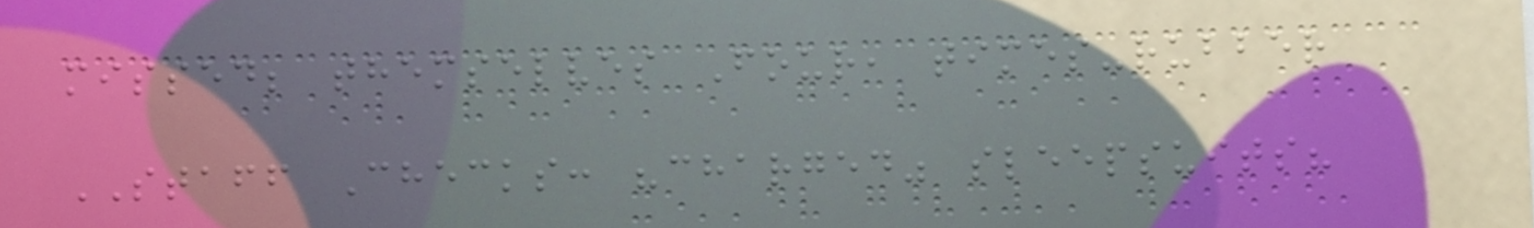missed; themselves Four, times-rubber
STAFF Checks: "charged" sleepsuits?
